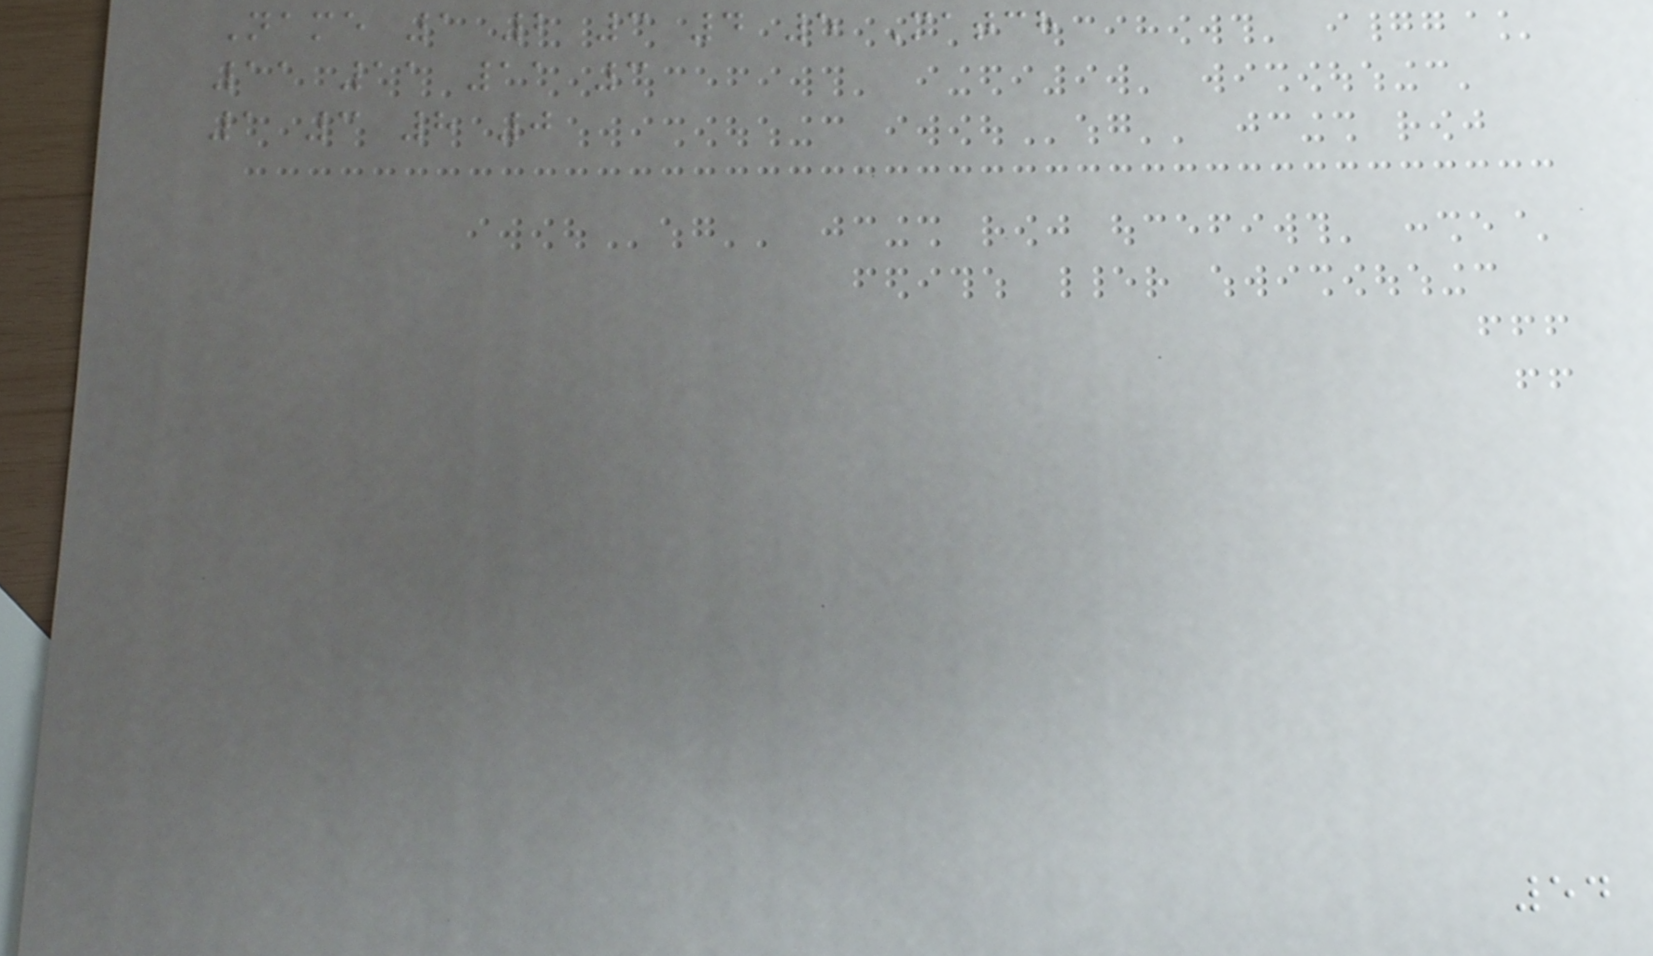Name 1 2 3 4 5 Match
11 11 11 3
1 3 8 0
54
